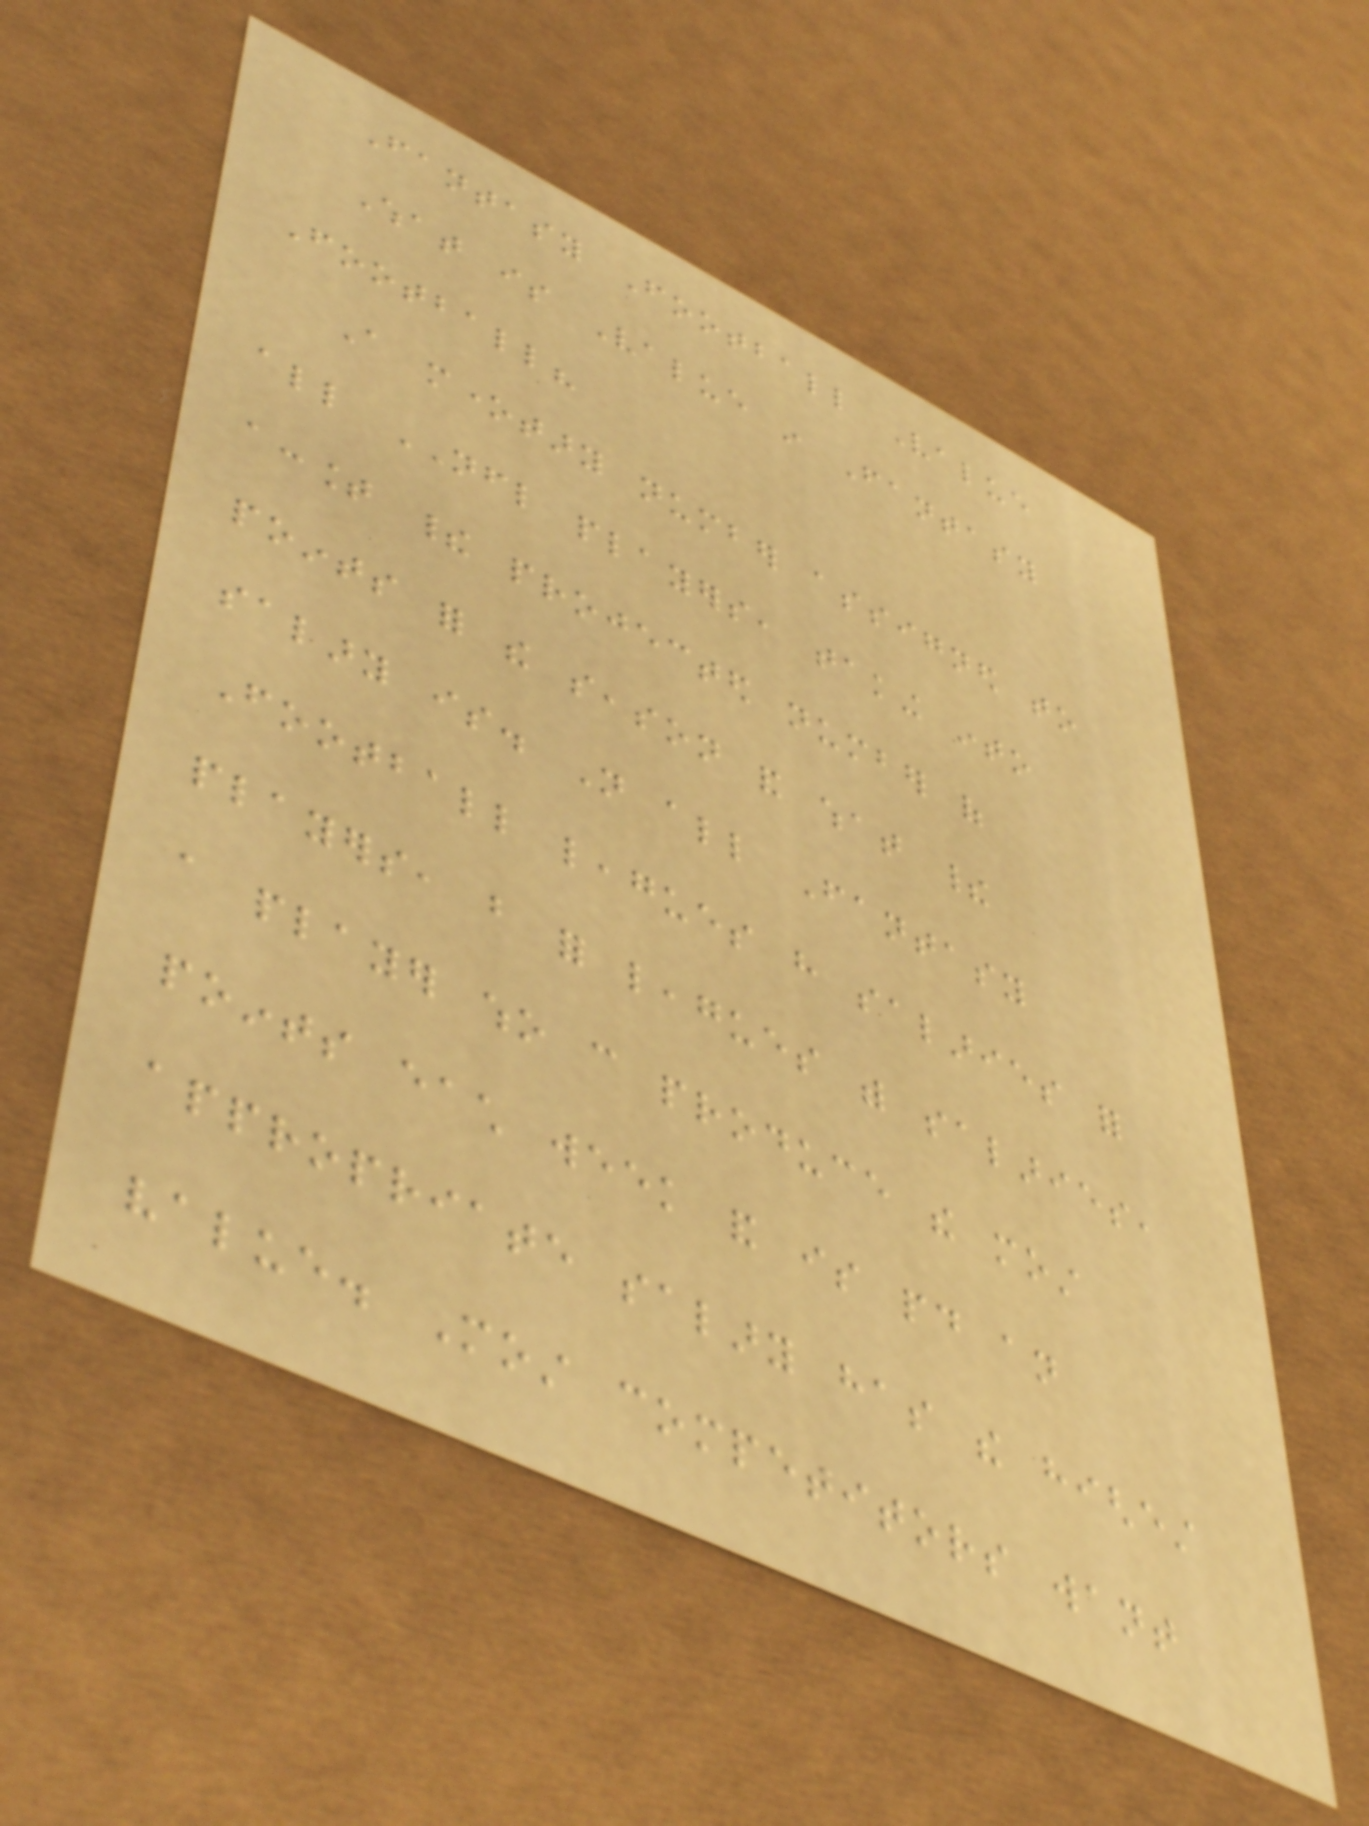Fantasy Football Value
What is Value in Fantasy
Football?
A monetary number assigned to
all NFL players, taking into
account their projected number of
points for the season and what their
salary is. Not all Fantasy
Football leagues have salaries for
players, but for leagues with salaries,
a player who can produce the most
points each week and is paid an
appropriate salary has the highest
value. Most competitors want
